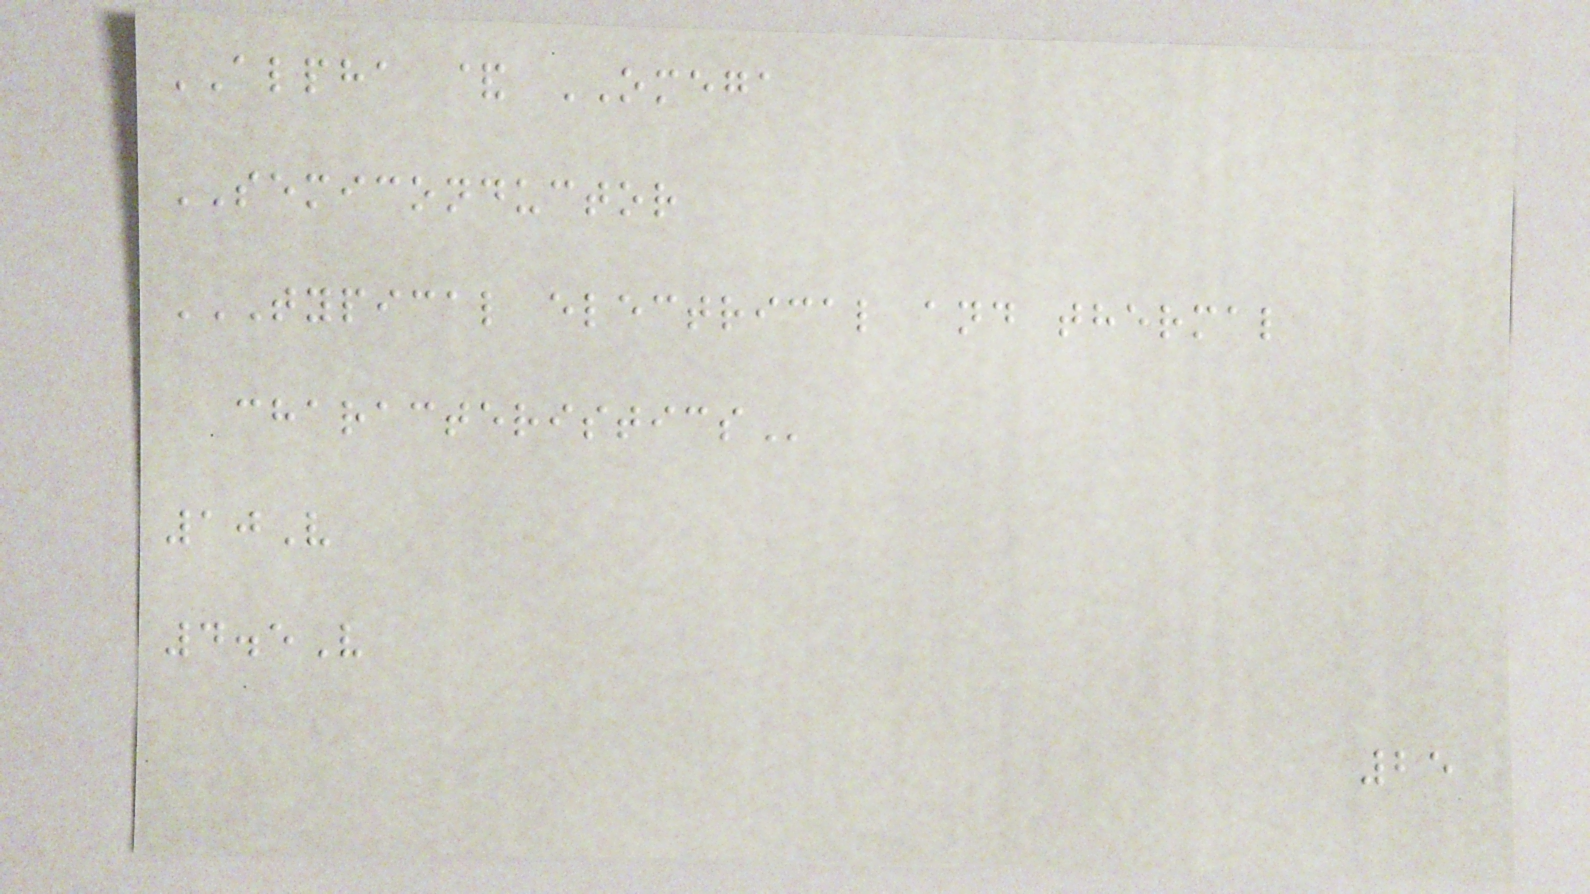ALPHA & OMEGA
SEMICONDUCTOR
TYPICAL ELECTRICAL AND THERMAL
CHARACTERISTICS
10V
4.5V
25
